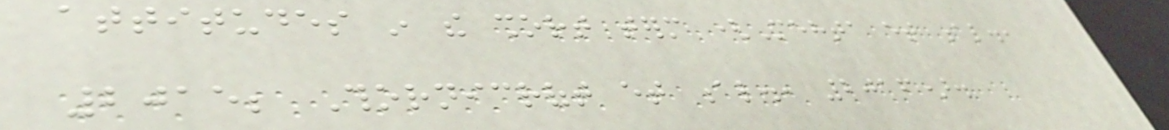attitudes in the short term (Mehta et al.,
2015; Thornicroft et al., 2016).
